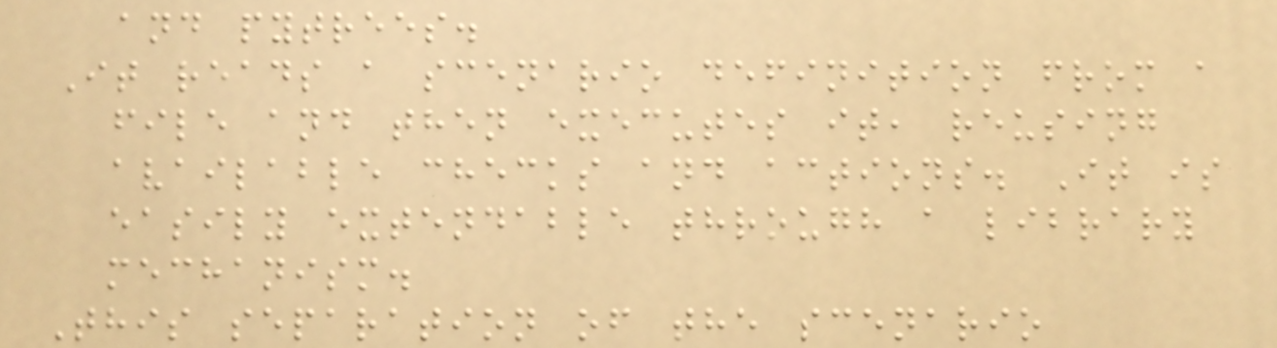and pytrees.
It reads a scenario definition from a
file and then executes it, reusing
available checks and actions. It is
easily extendable through a library
mechanism.
This separation of the scenario
